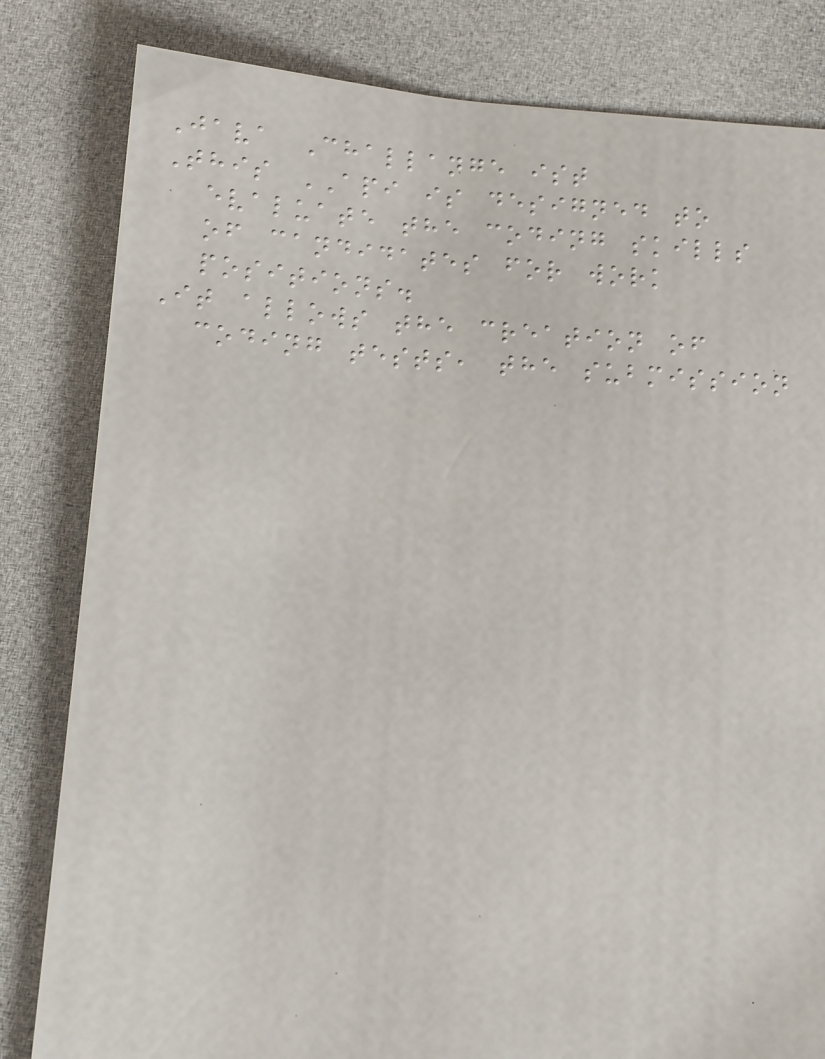Java Challange ist
This API is designed to
evaluate the coding skills
of candidates for work
positions.
It allows the creation of
coding tests, the submission
